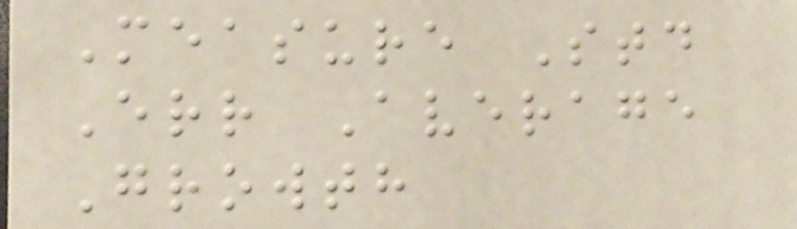Measure Std
Err Average
Growth
